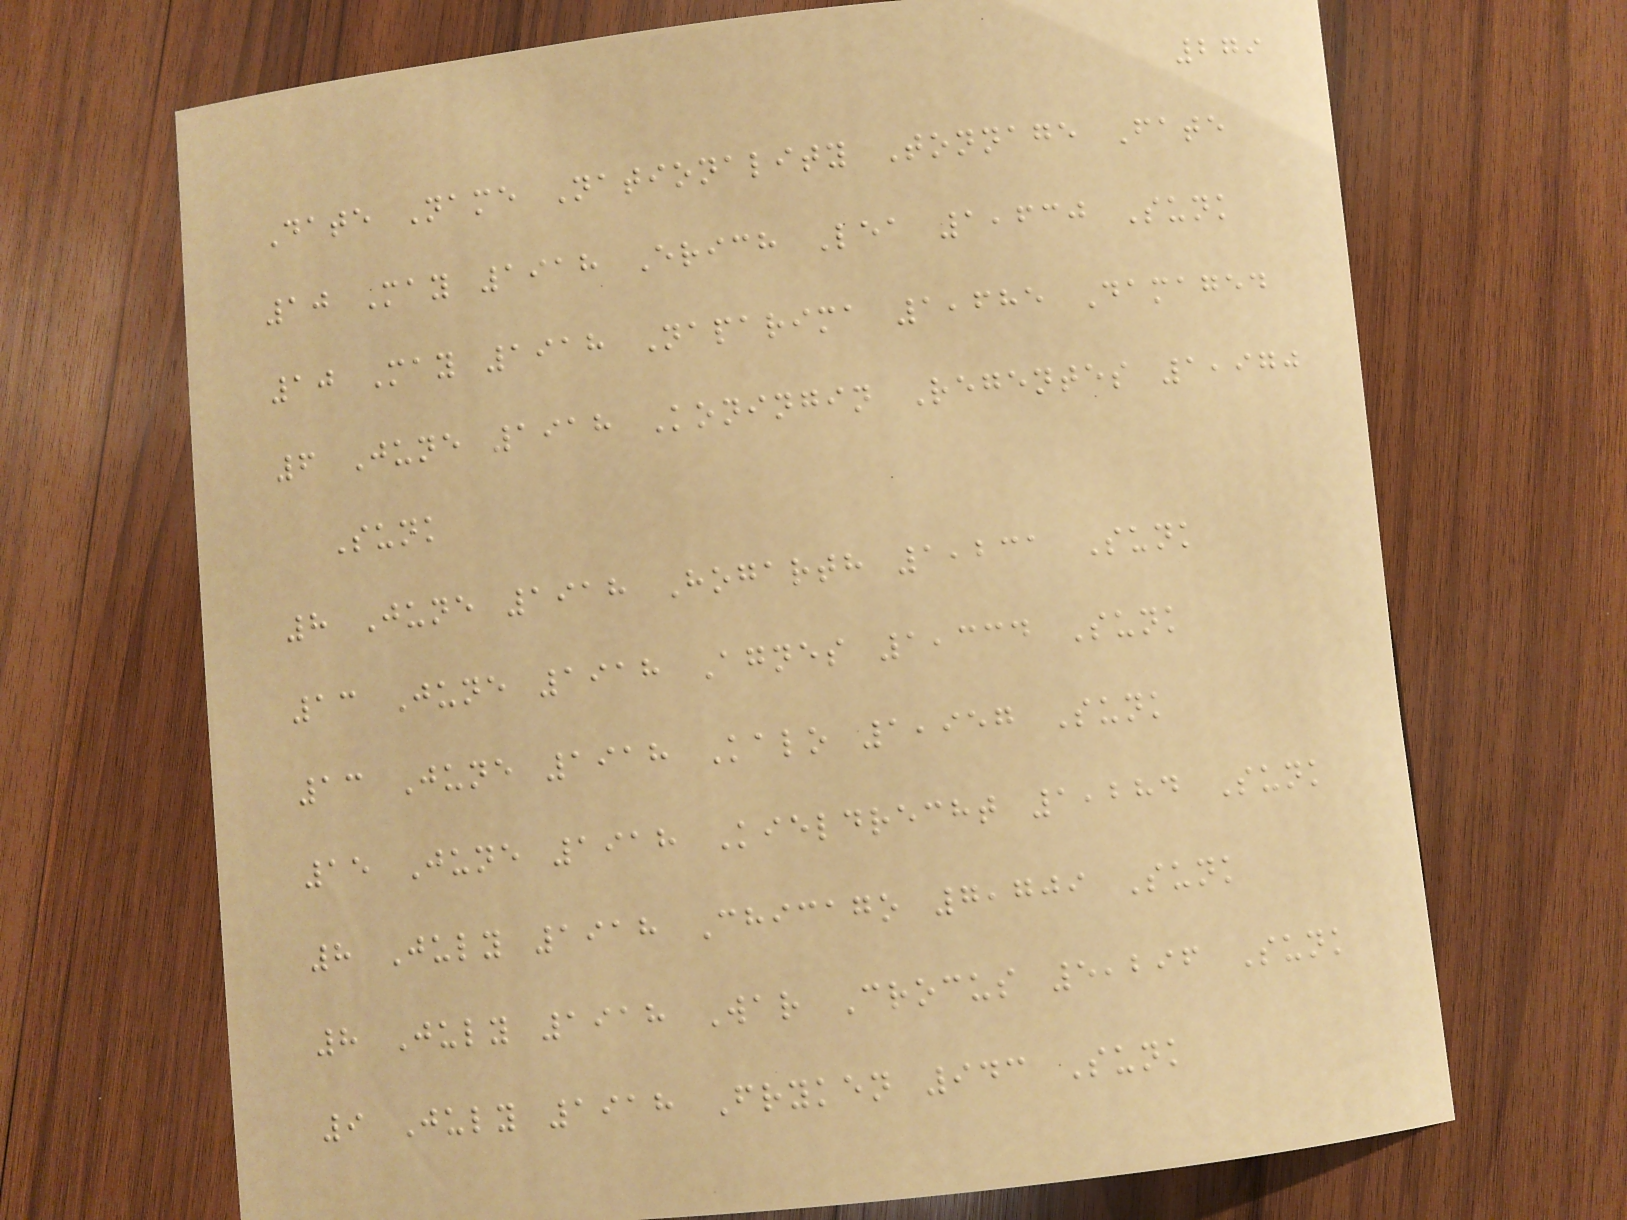279
Date Name Nationality Tonnage Fate
10 May 1918 Erich Lea 1,630 Sunk
10 May 1918 Naparima 1,685 Damaged
6 June 1918 Koningin Regentes 1,970
Sunk
8 June 1918 Hogarth 1,231 Sunk
13 June 1918 Agnes 1,334 Sunk
13 June 1918 Kalo 1,957 Sunk
15 June 1918 Kieldrecht 1,284 Sunk
8 July 1918 Chicago 7,709 Sunk
8 July 1918 War Crocus 5,296 Sunk
9 July 1918 Fryken 943 Sunk
